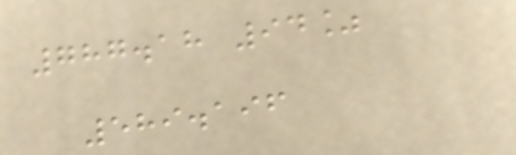787.18 94%
589.196
